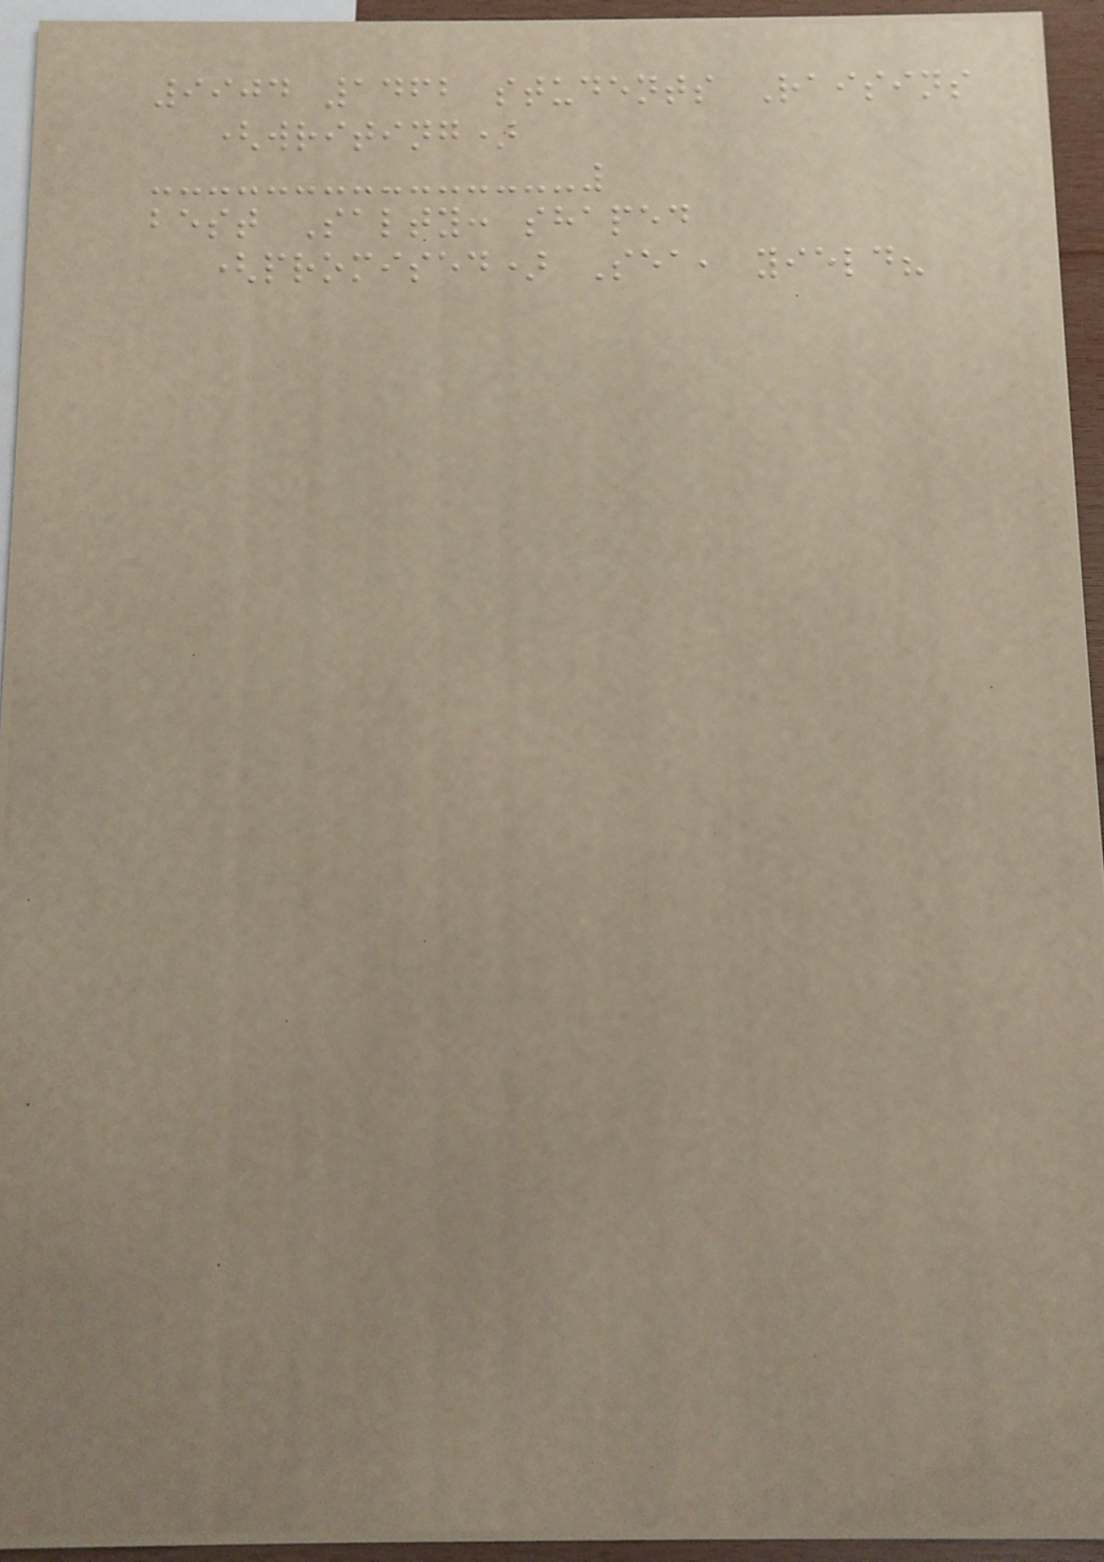9904 1462 students Raisins
(writing)
best Salty: shaped
(promised) Sea, yield?
